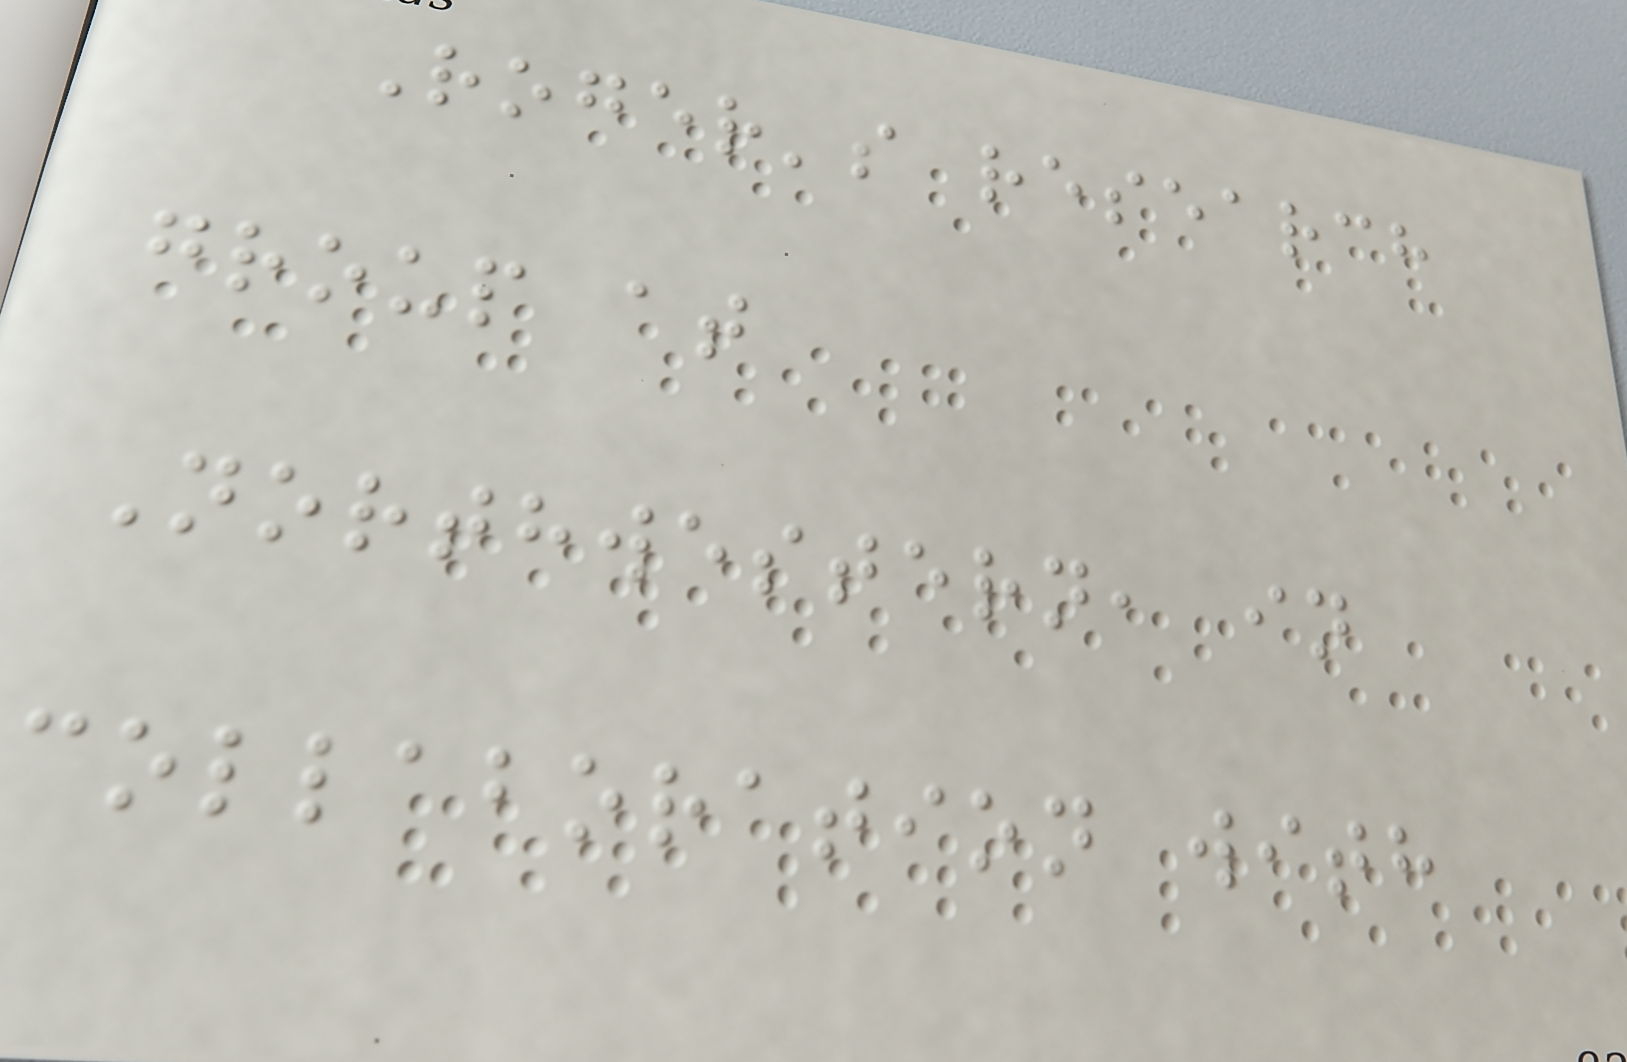Roger's research
group at
Northwestern, in
collaboration with
